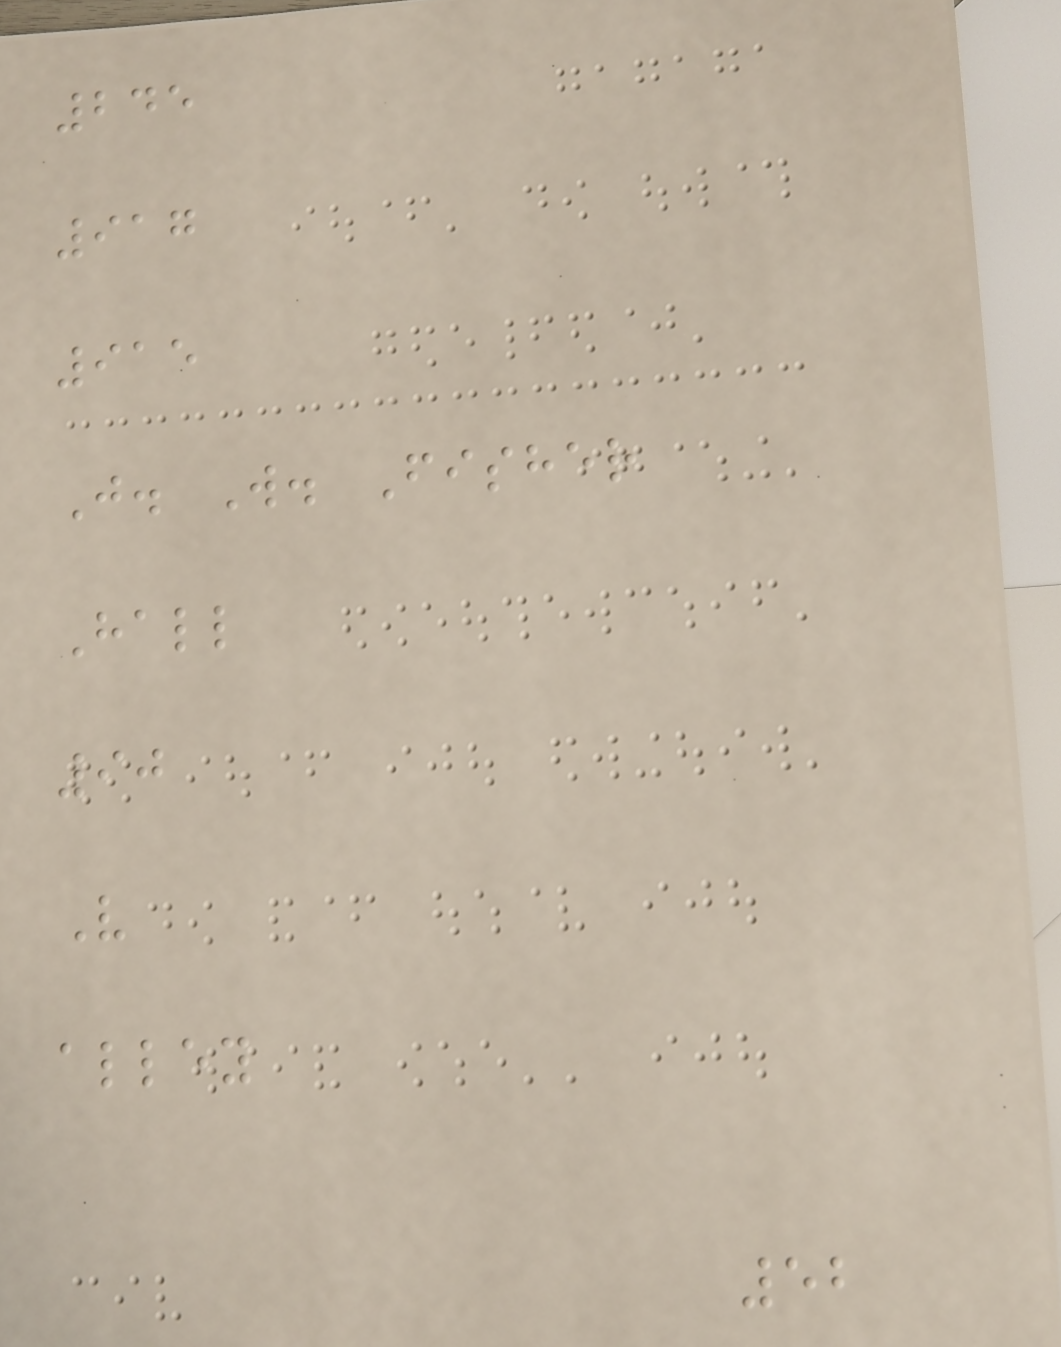245
917
915
J. W. Fisher
Hall
90
V
alley
52
